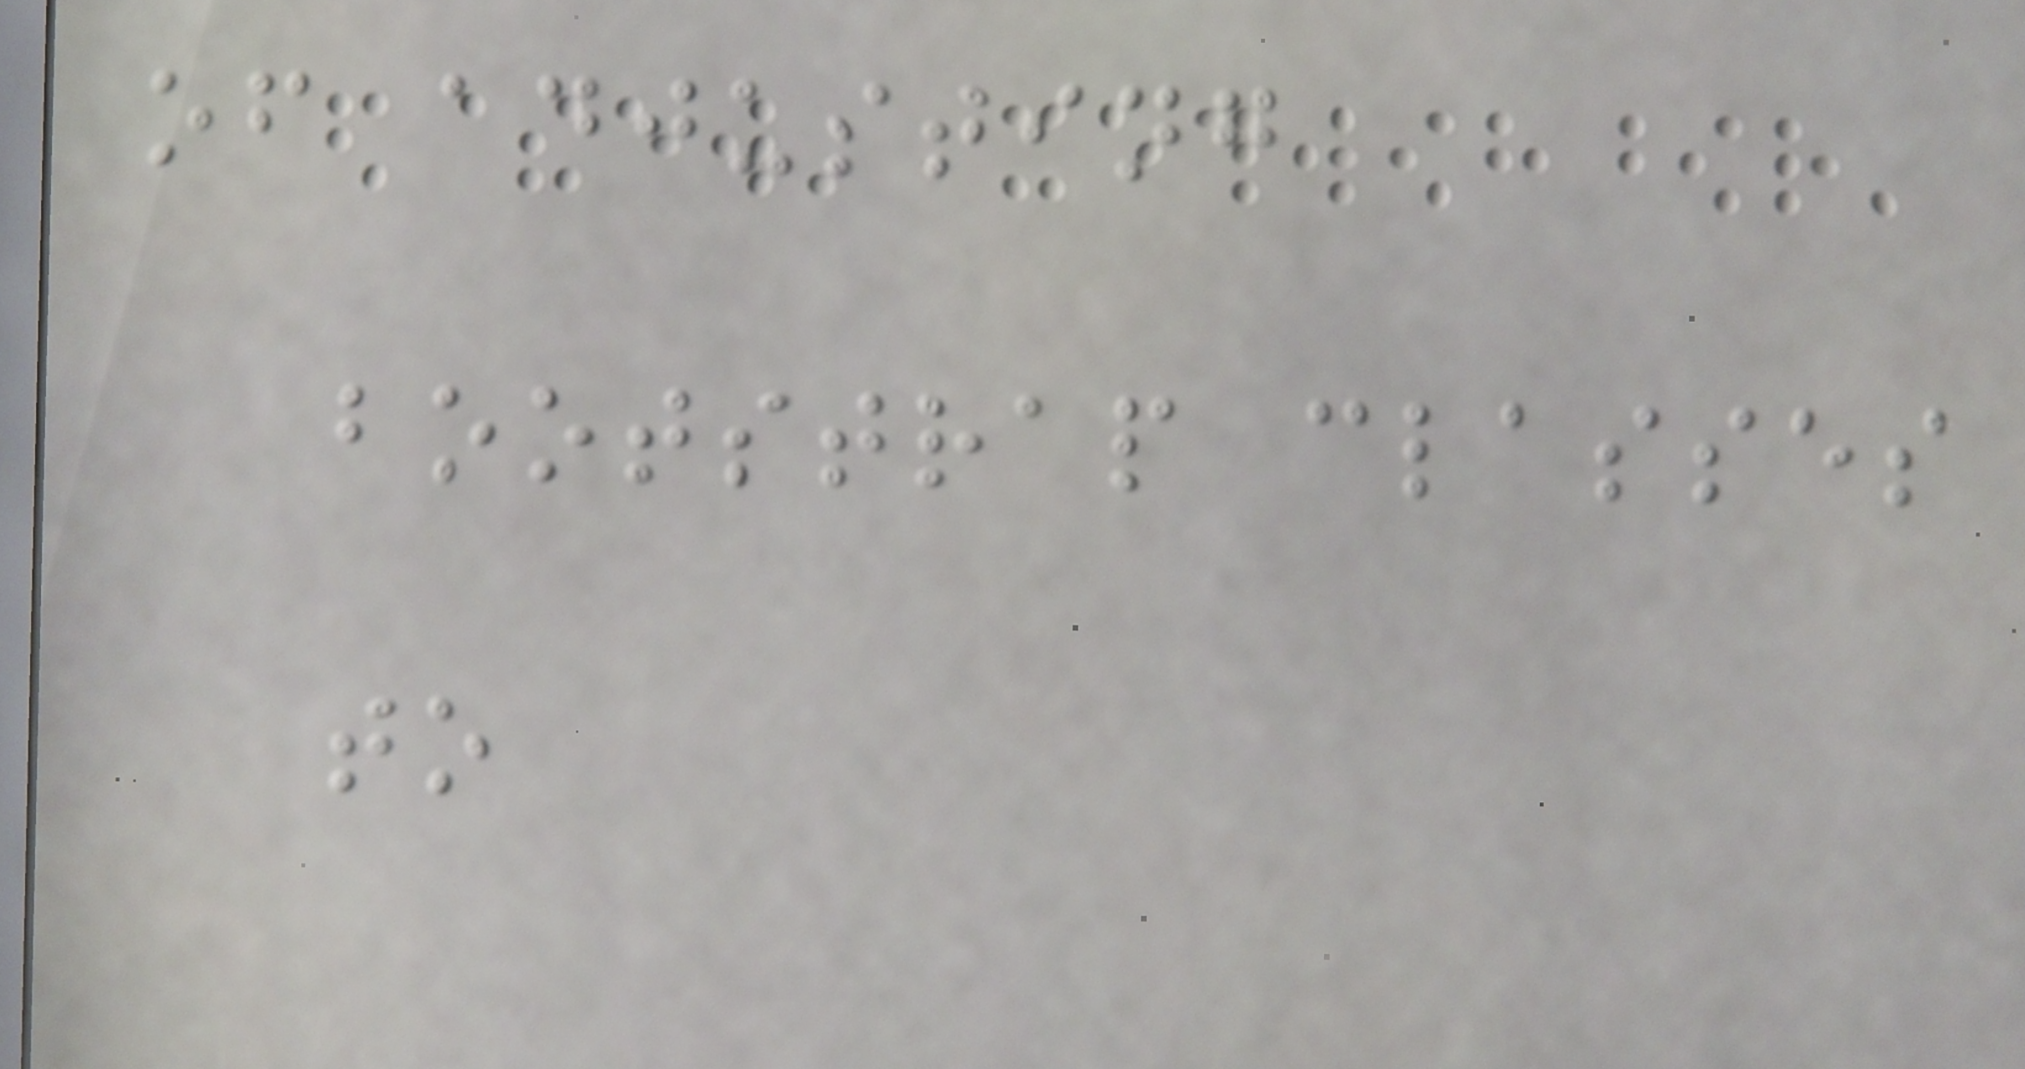of adjusting
bootstrap classes
to
